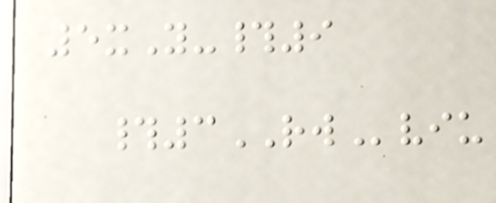5xY-#9
#3RWviu
